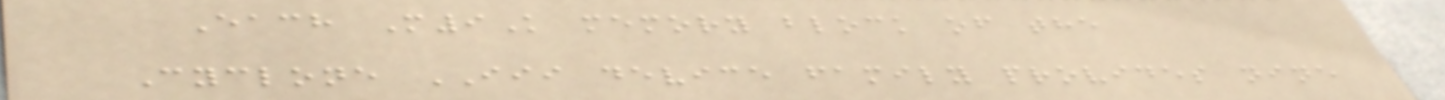Each M9K memory block of the
Cyclone III device family provides nine
